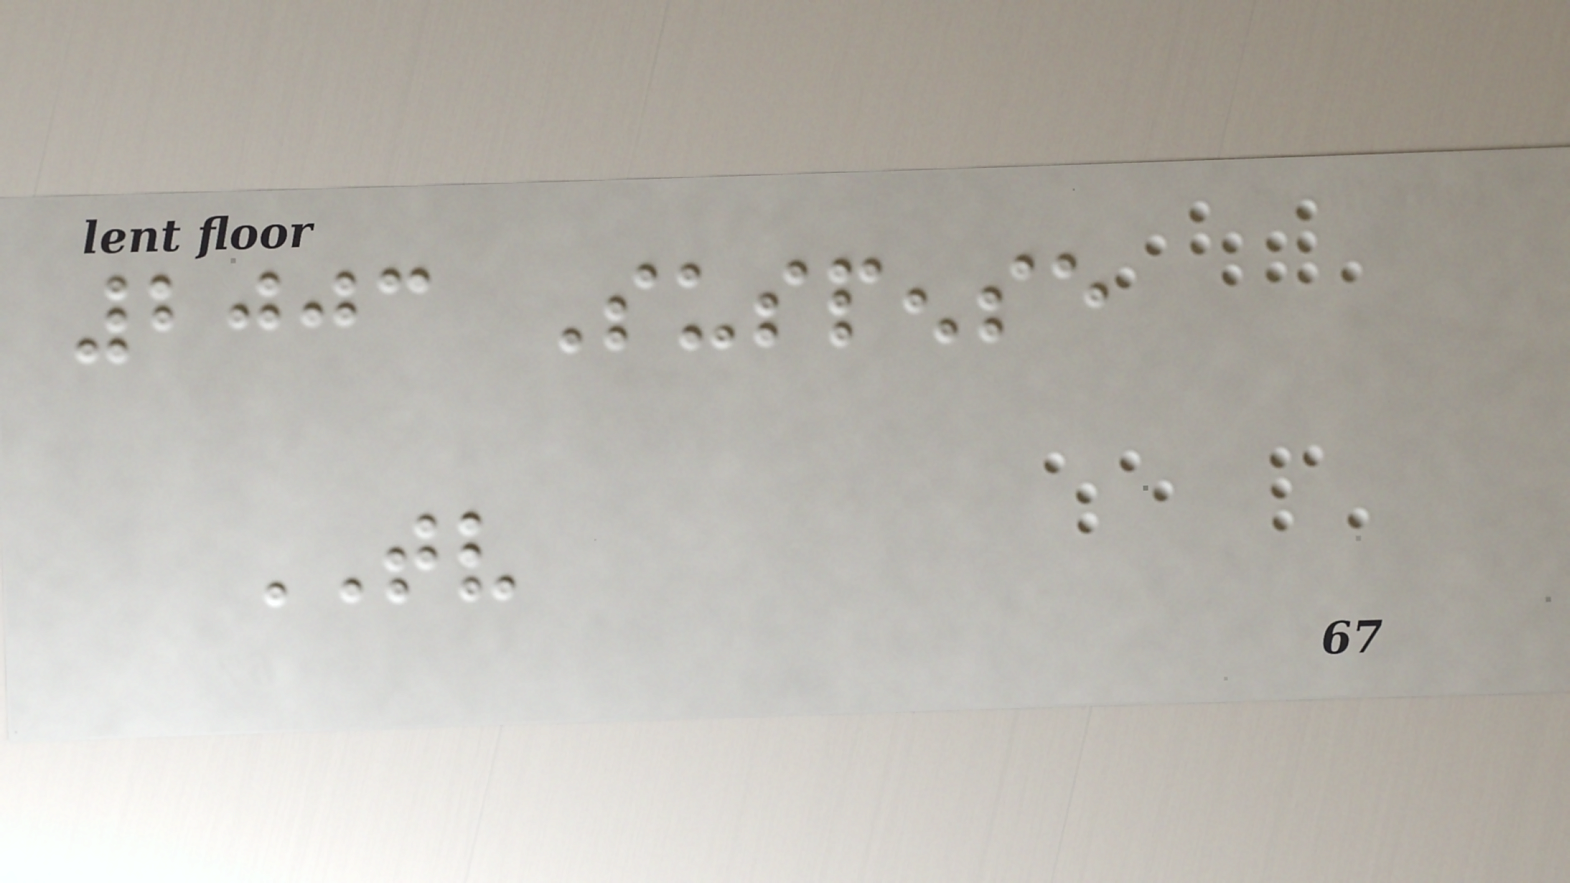2003 Suspense
TV
